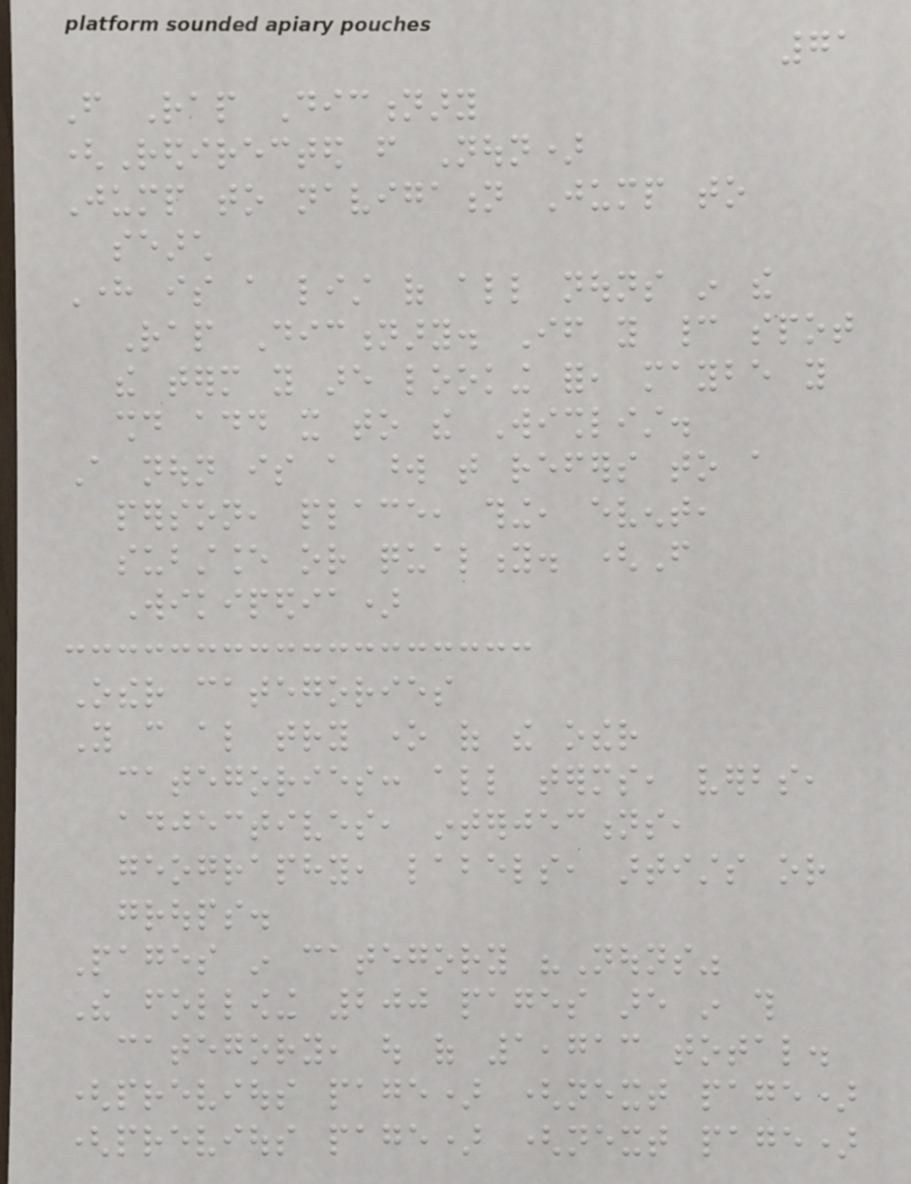71
From Rap Dictionary
(Redirected from Noun)
Jump to navigation Jump to
search
Here is a list of all nouns in the
Rap Dictionary. If you cannot spot
the term you are looking for, maybe you
should add it to the Wishlist.
A noun is a word that refers to a
person, place, thing, event,
substance or quality. (From
Wikipedia)
Other categories
You can also try one of the other
categories: all terms, verbs,
adjectives, interjections,
geography, labels, artists or
groups.
Pages in category "Nouns"
The following 200 pages are in this
category, out of 1,713 total.
(previous page) (next page)
(previous page) (next page)
